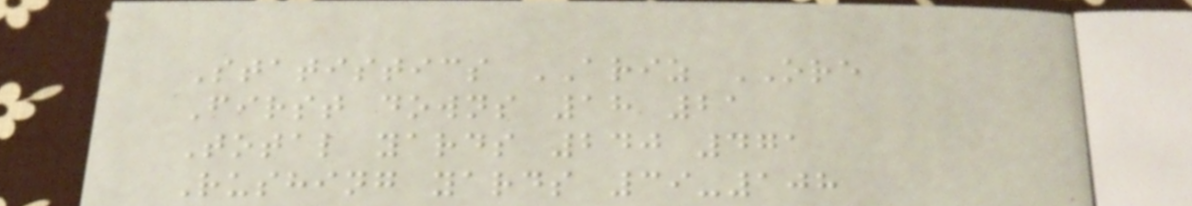Statistics ARIZ ORE
First downs 18 21
Total yards 240 471
Rushing yards 39-108
